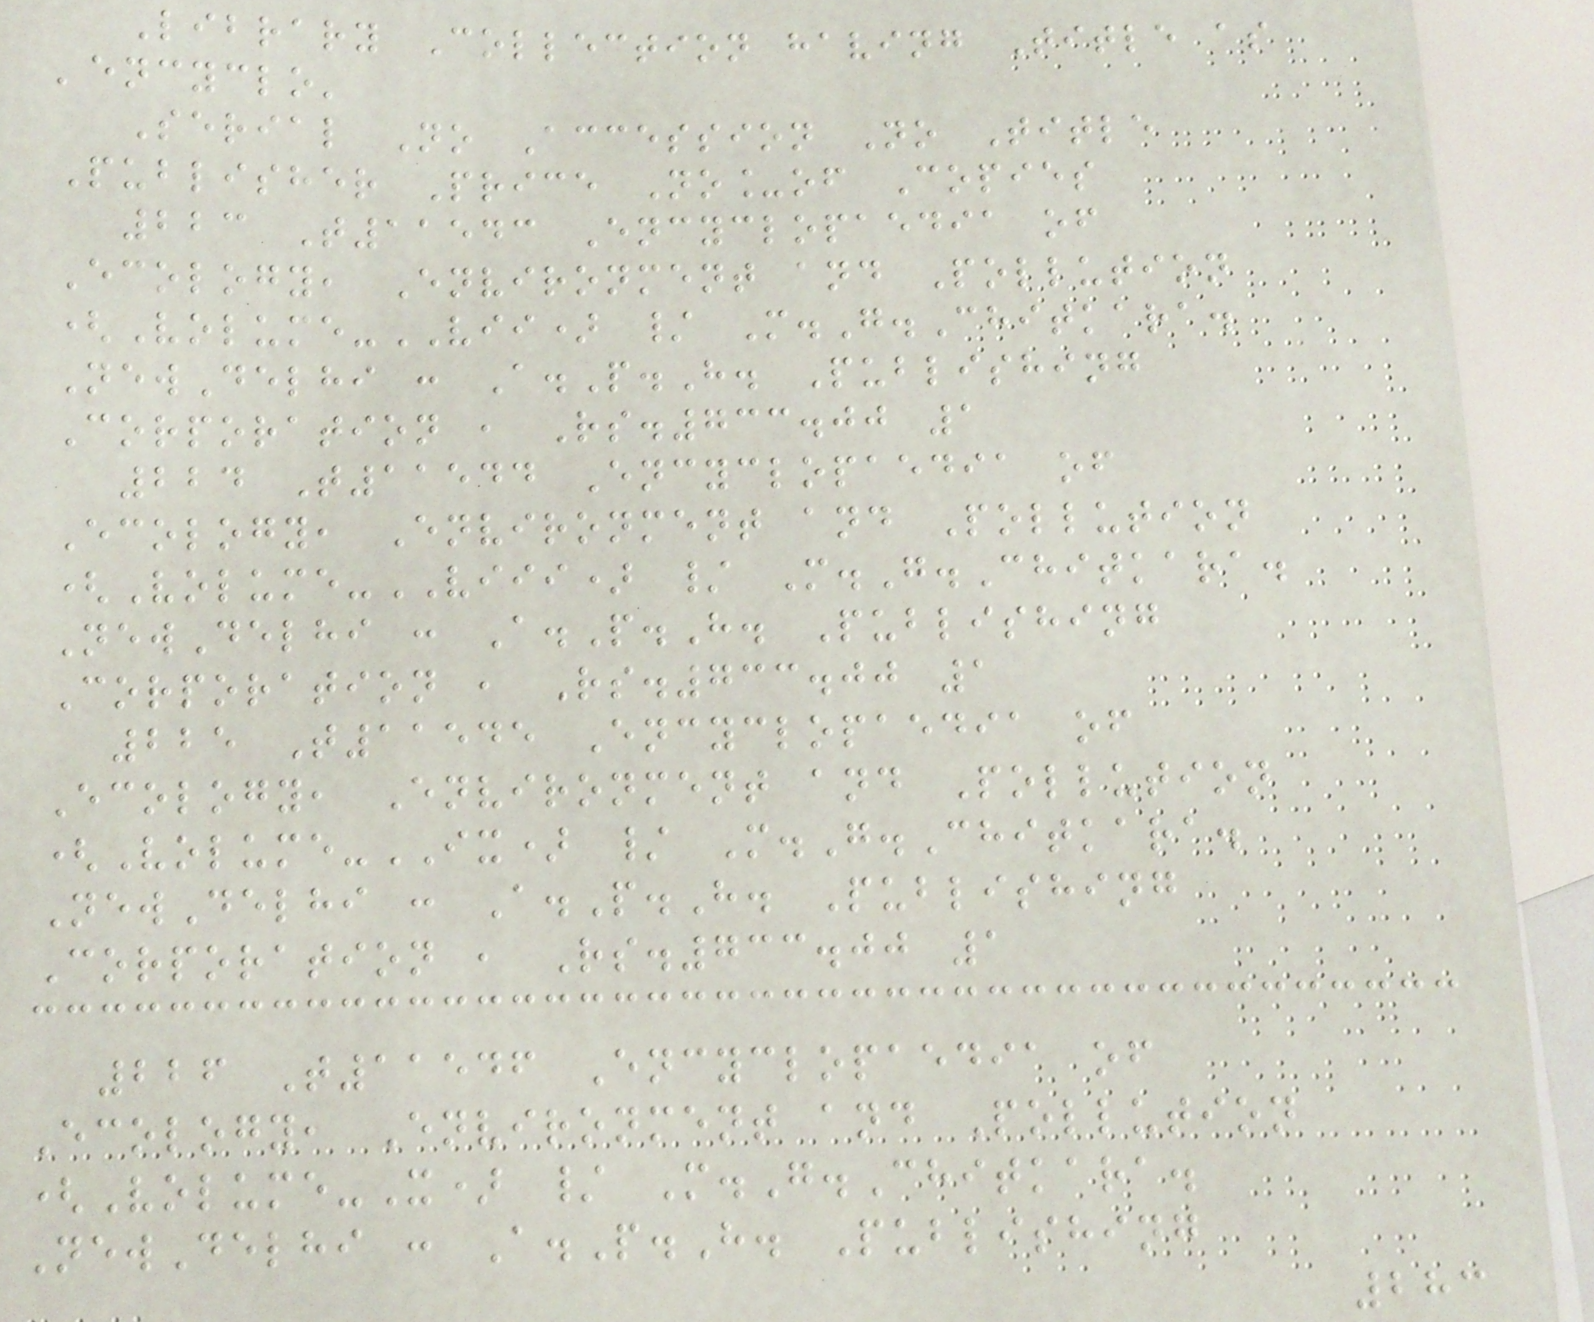Library Collection having Title as
'encyclo'
Serial No Accession No Title
Publisher Price No_of Copies
223 T11543 Encyclopaedia of
Ecology, Environment and Pollution
(Volume-VII) / M.G.Chitkara.
NewDelhi : A.P.H. Publishing
Corporation , Rs.733.00 1
224 T11544 Encyclopaedia of
Ecology, Environment and Pollution
(Volume-VIII) / M.G.Chitkara.
NewDelhi : A.P.H. Publishing
Corporation , Rs.733.00 1
225 T11545 Encyclopaedia of
Ecology, Environment and Pollution
(Volume-IX) / M.G.Chitkara.
NewDelhi : A.P.H. Publishing
Corporation , Rs.733.00 1
226 T11546 Encyclopaedia of
Ecology, Environment and Pollution
(Volume-X) / M.G.Chitkara.
NewDelhi : A.P.H. Publishing
283
